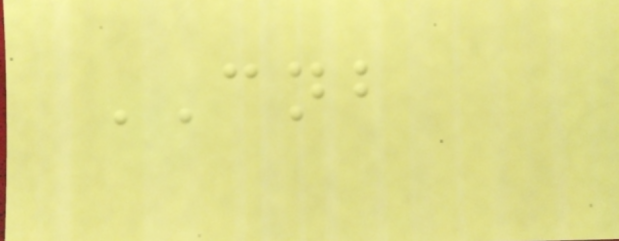CNB
